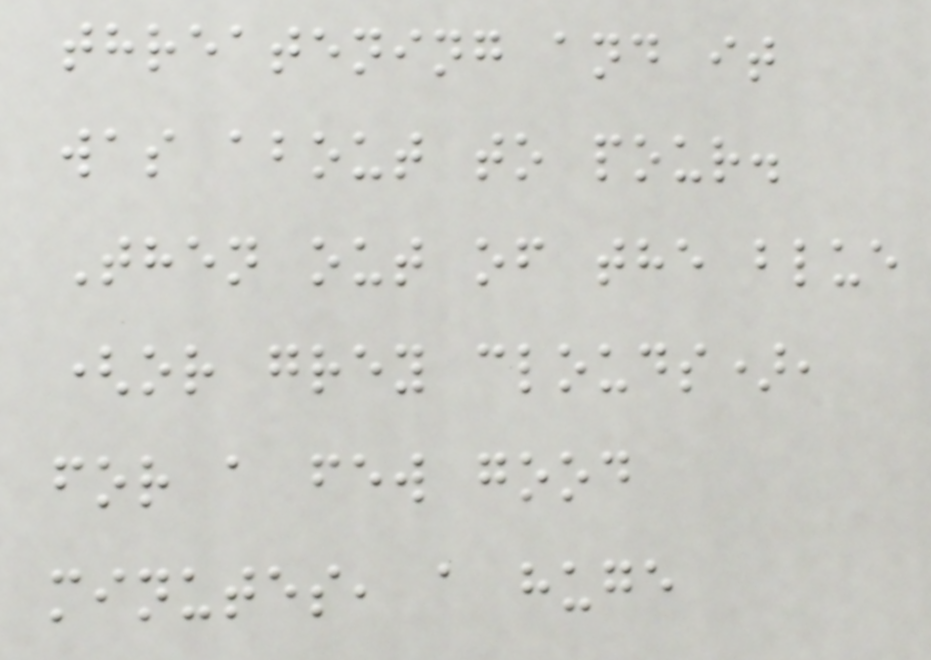threatening and it
was about to pour.
Then out of the blue
(or grey clouds),
for a few good
minutes, a huge
